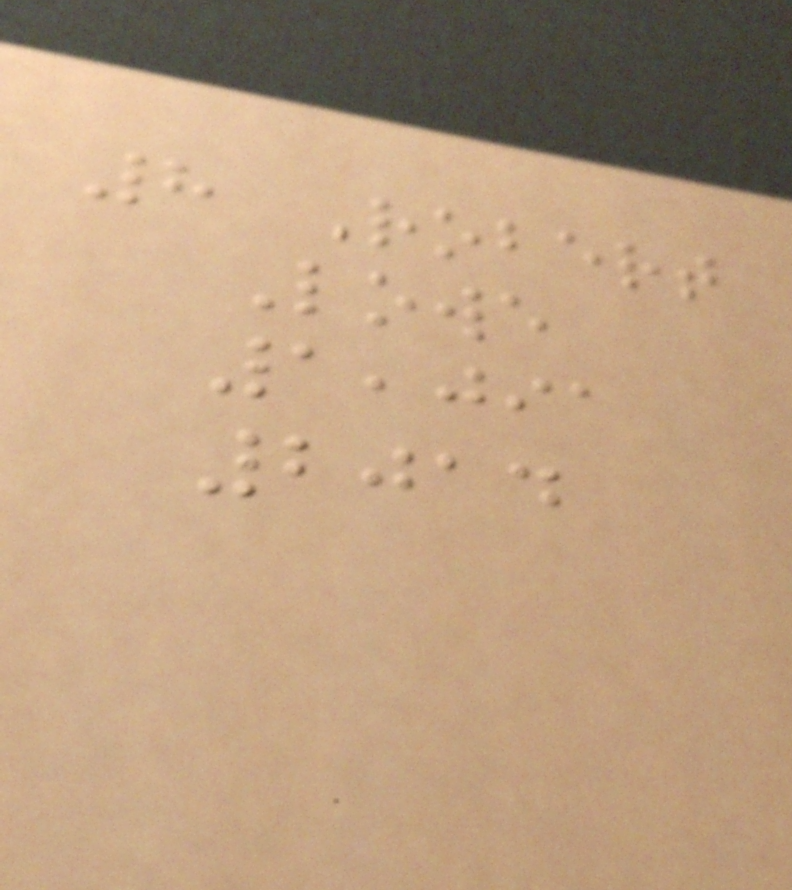8 Robert
Lowe
1,091
2014
